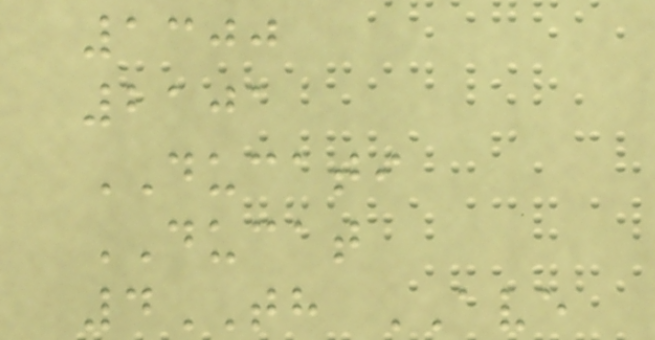1300
2101
DUCATI
DUCAT
4TH AVE
